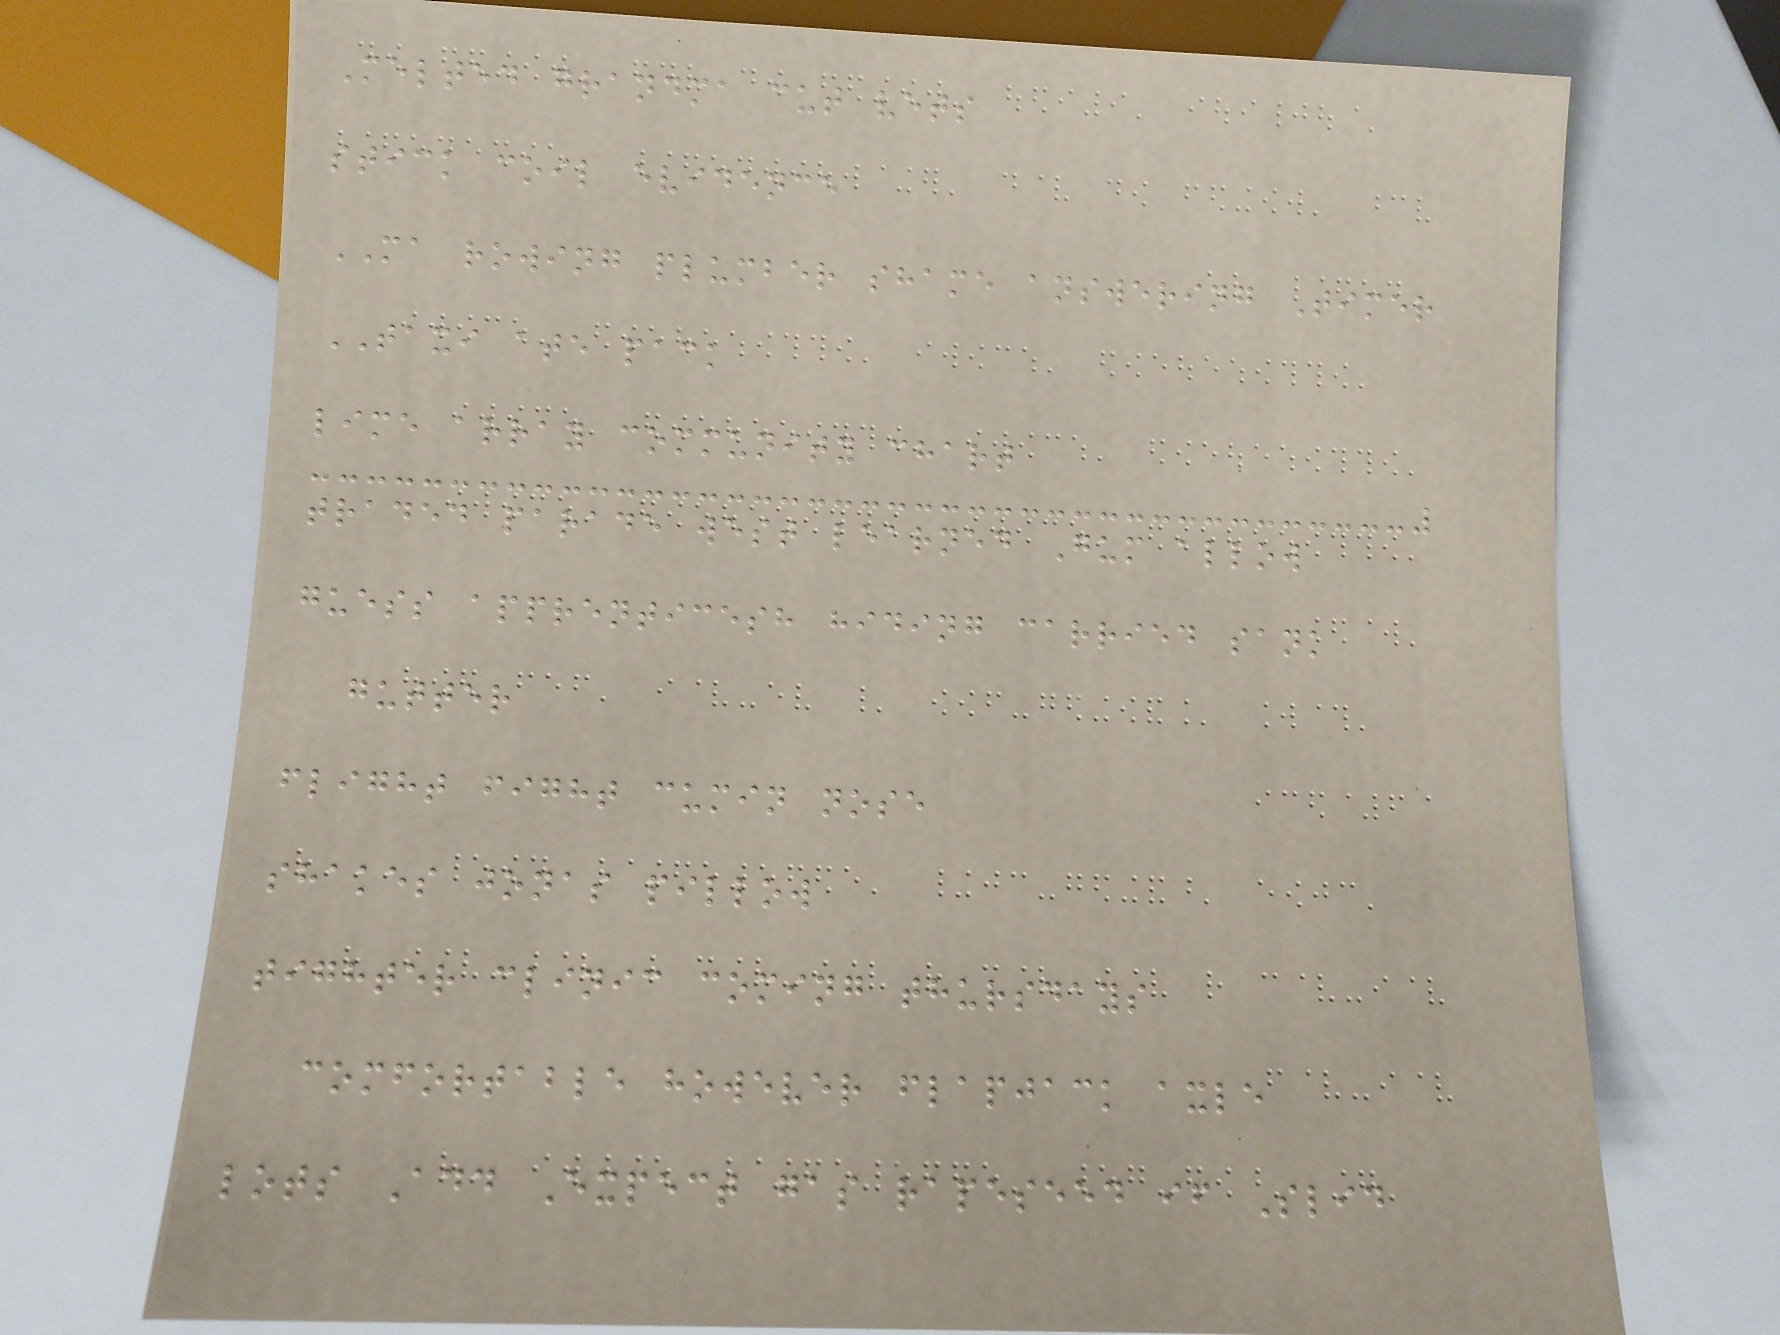Melted grandma cut vets
stick coil evidence
MA rowing plumber shame answering Timer
TAXI ate pack
lime array community chart
traded parade west learned Gum allow
guess apprenticesh hiding carried sank
gutter
flight fight cumin nose
shakes jonas pillow
tighter clinic coming thursdays
comfortable however flapjack axle
lots Add Expect gas rapeseed if Slid
